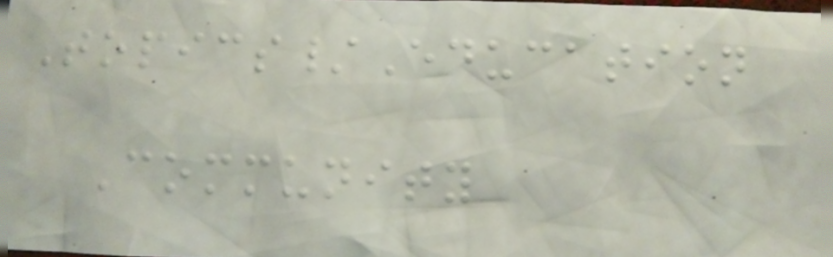Topics/Education
Community
